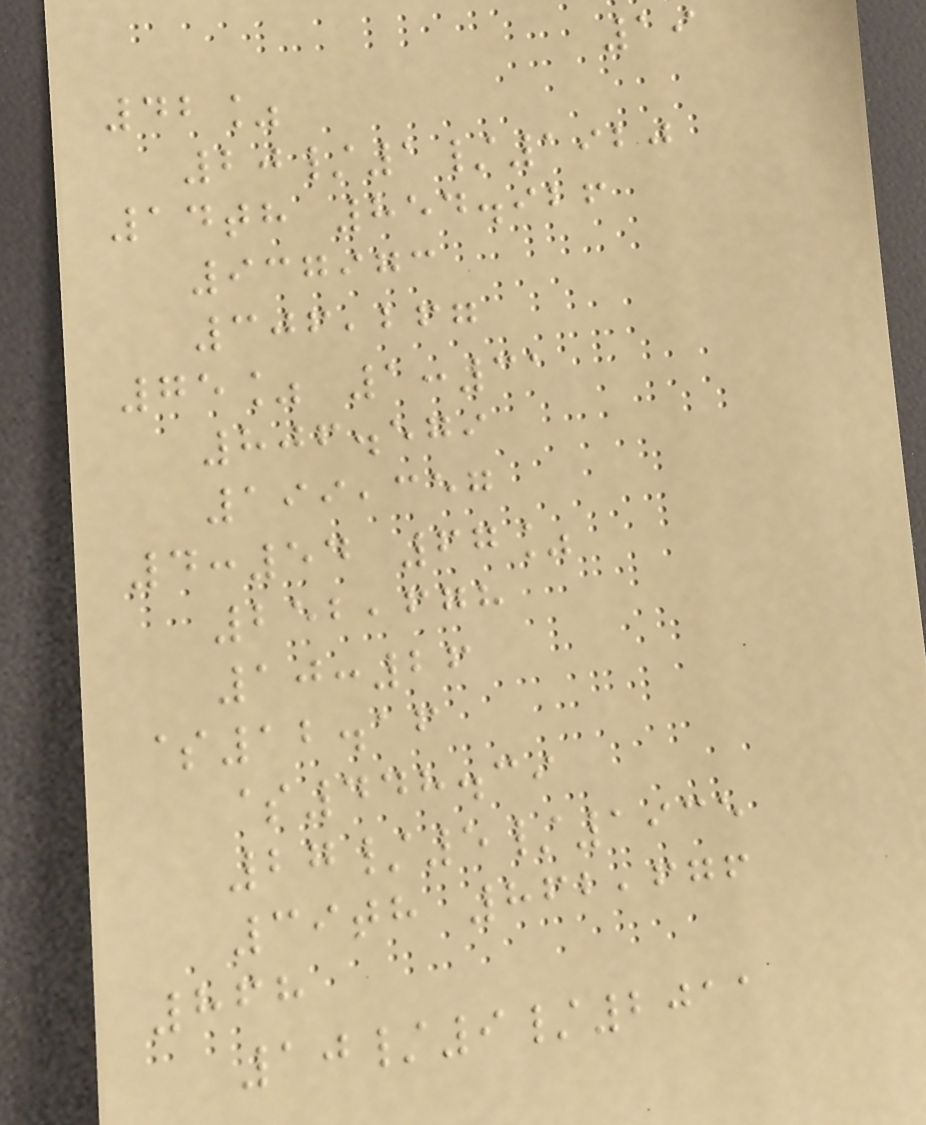19
42%
20/1/1920
14th 854.926
937973
306,267
75% 1:31
806.579
199,357
4:54 67%
252,678
10:26
$12.16
$448.39
27/5/1935
39th 862,676
868
10/9/2011
